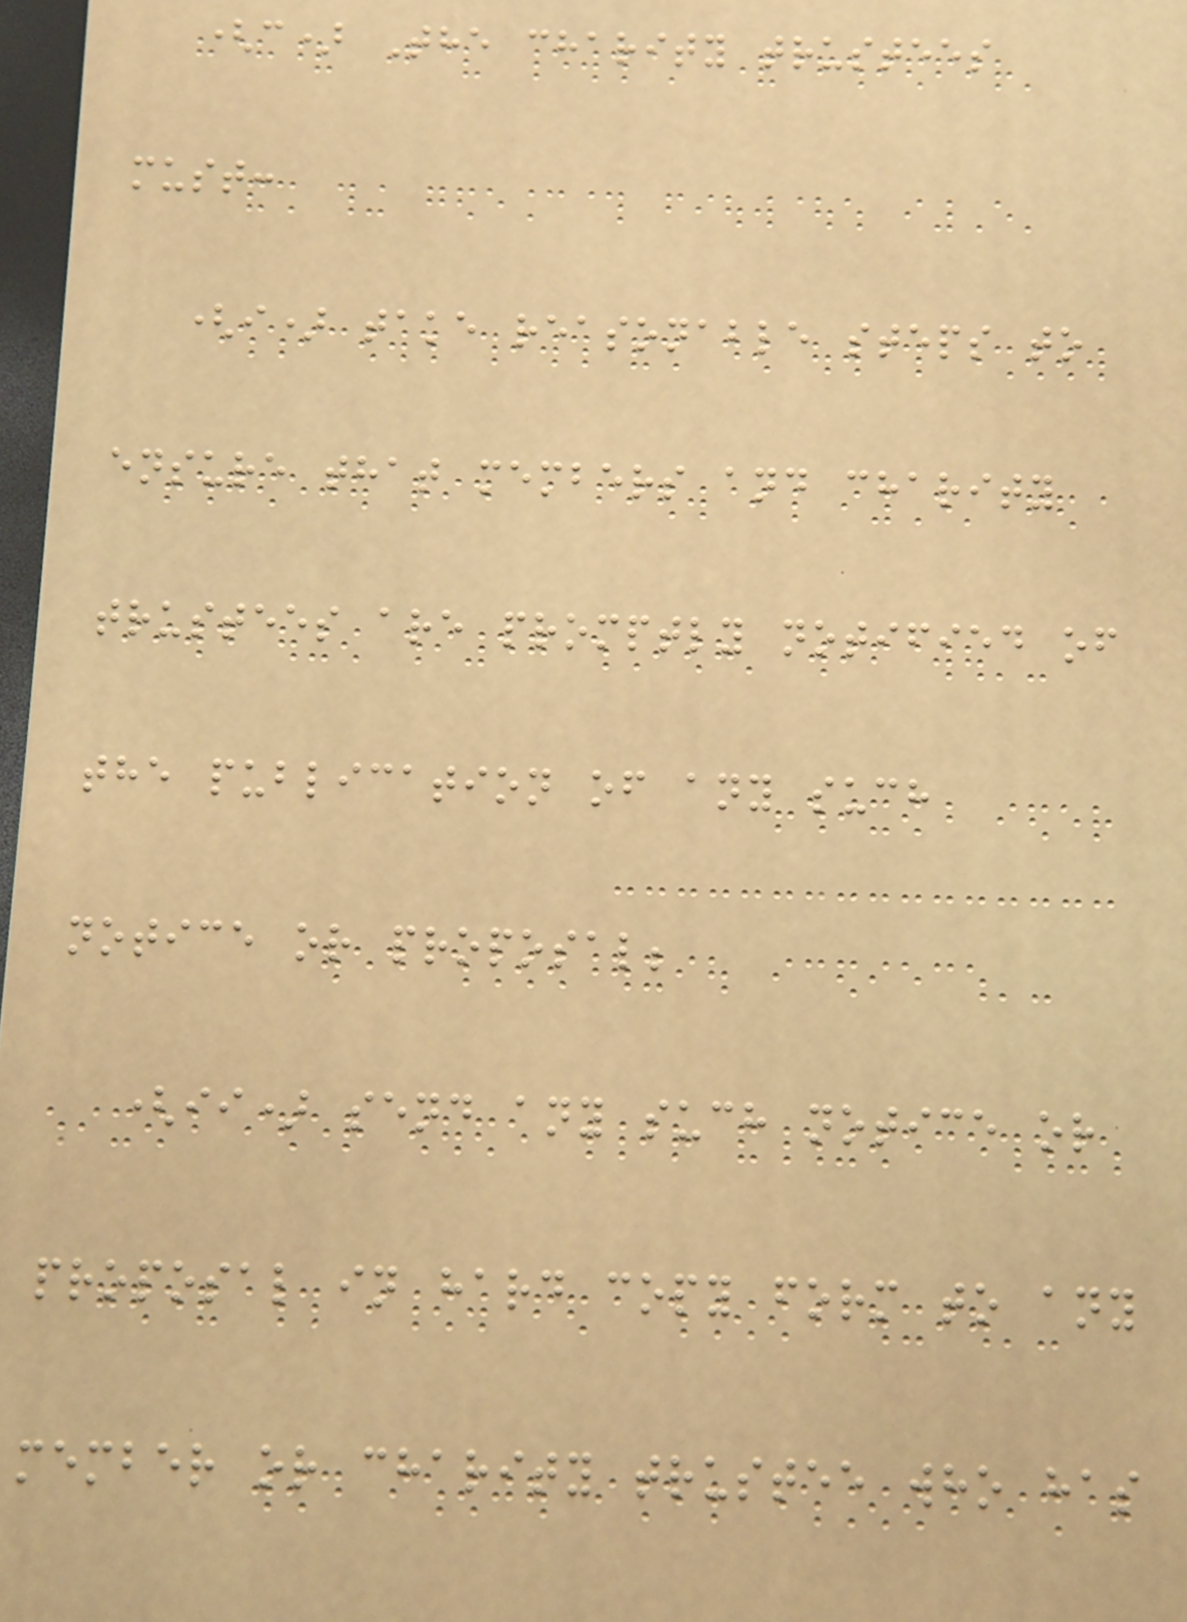(c) The charity trustees
must:
(i) take reasonable steps to
ensure that members and charity
trustees are promptly notified of
the publication of any such
notice or proposal;
(ii) send any such notice or
proposal in hard copy form to any
member or charity trustee who has
